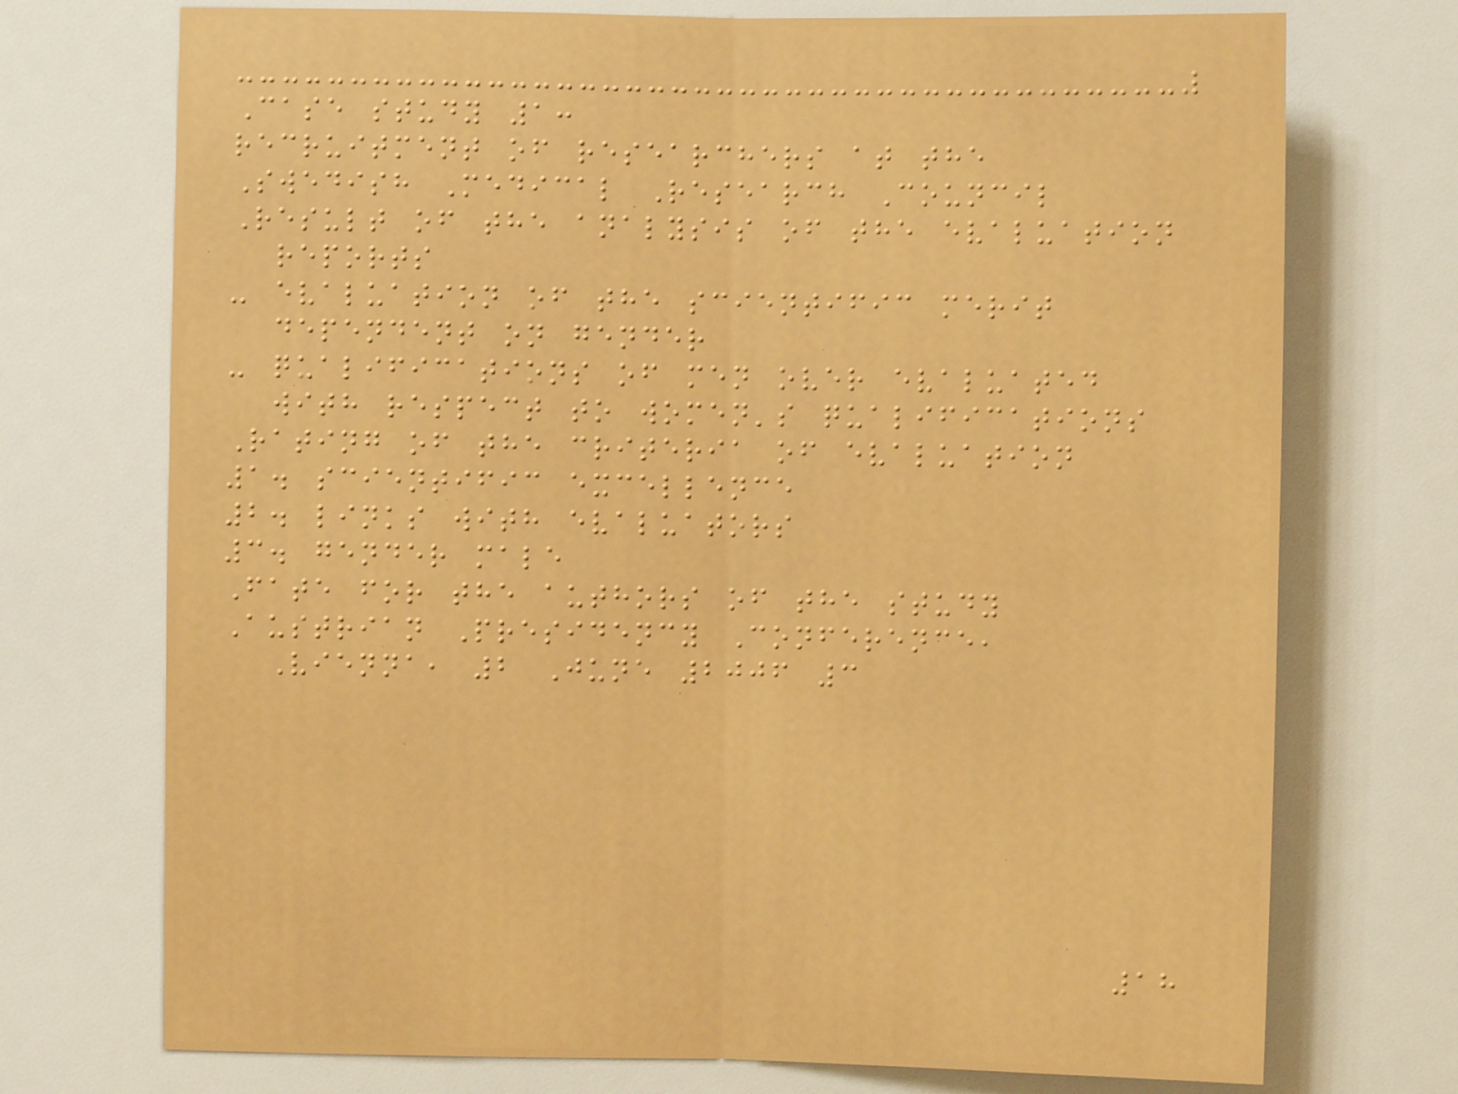Case study 1:
recruitment of researchers at the
Swedish Medical Research Council
Result of the analysis of the evaluation
reports
- evaluation of the scientific merit
dependent on gender
- qualifications of men over evaluated
with respect to women's qualifications
Rating of the criteria of evaluation
1. scientific excellence
2. links with evaluators
3. gender male
Fate for the authors of the study
Austrian Presidency Conference,
Vienna, 2 June 2006 3
18
